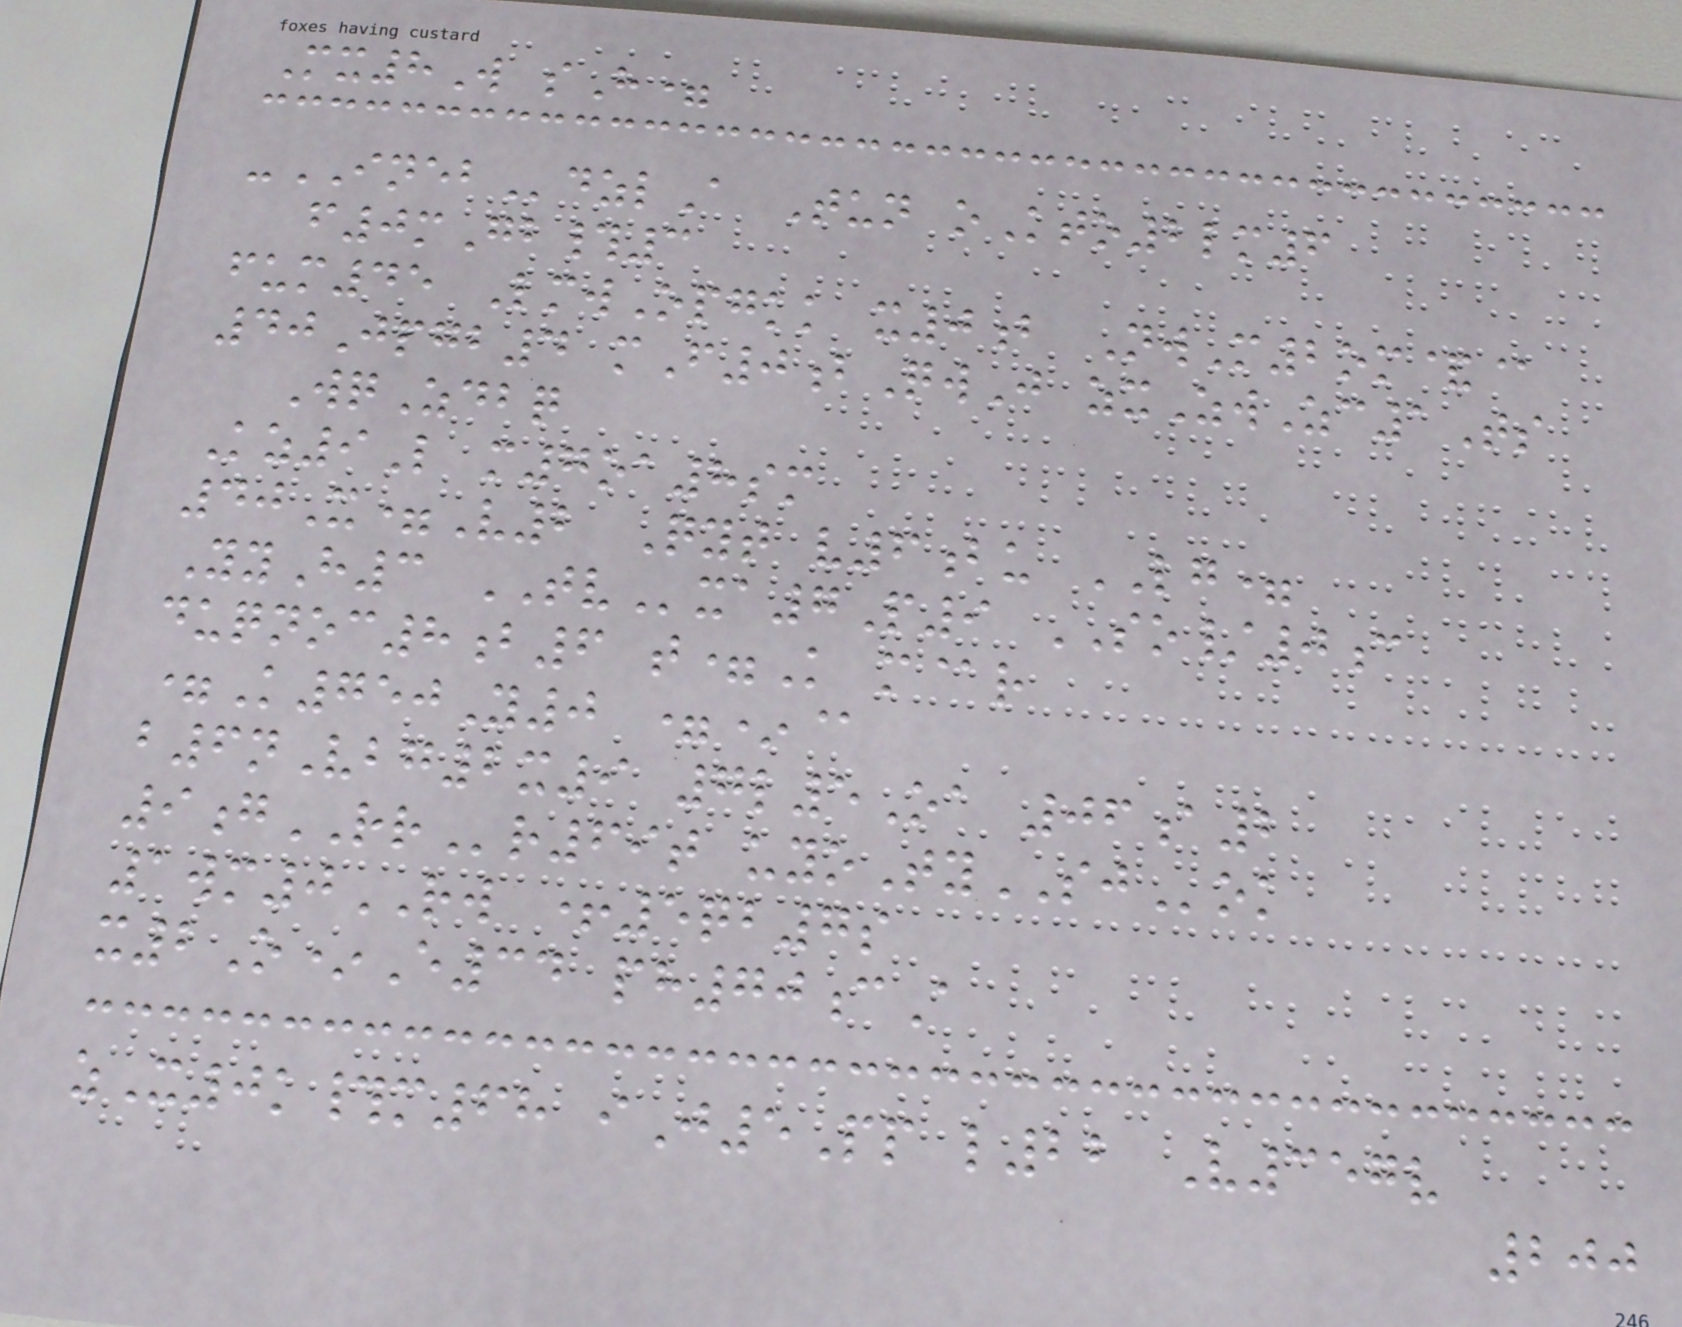Mx8W sH=
-INEBdzlA Tun oKto2lm6
f0mGb#3
fum45 LmwOpgkk x0b NwM2om&@
40Jpgb4 mF0bQwJ zxZwZc1Ts
WqZdbq
Kz9L m7oa8sm
40X=V2 Qyt v6bu LG=
YyH3 TVxa7P9 SO/0c
duqnoc8b6 t=K m@r
=K750Y0 =*@
b6nVbg2x9 7l5Oa 06a2
9gRRr69t uyoTySJok
1wm0RW +5qb7s
x2O*E34 ph70cA
zX0k#m68 iJ5Pp l22 V357v
200
